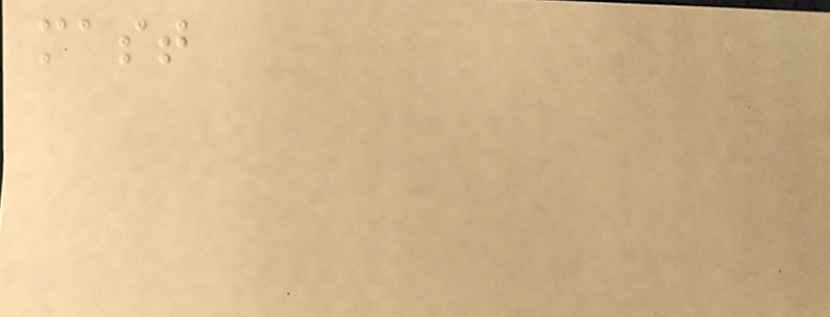mast
